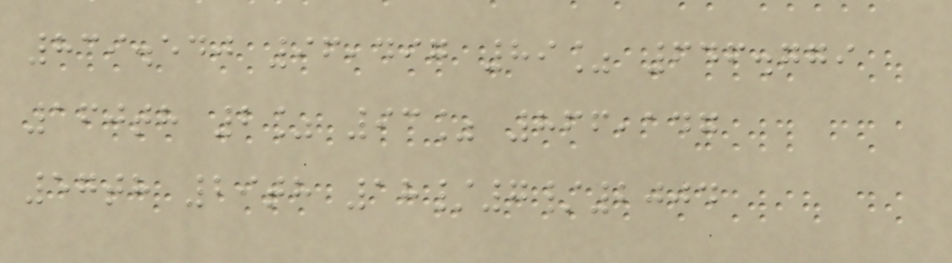839.540 96,497 89% 646.779
160th 2% 93% 866,147
57th 29th 18/7/2004
